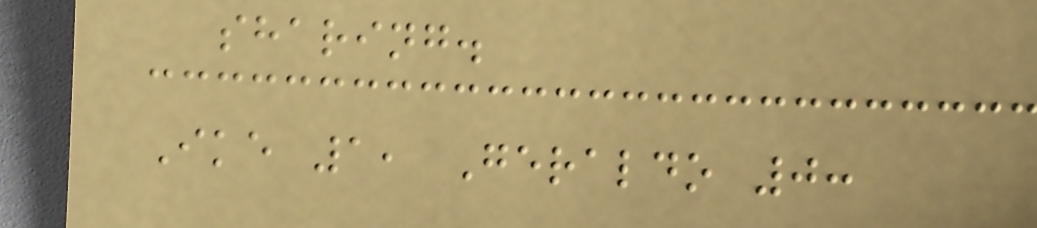sharing.
Ike 1, Geraldo 0:
